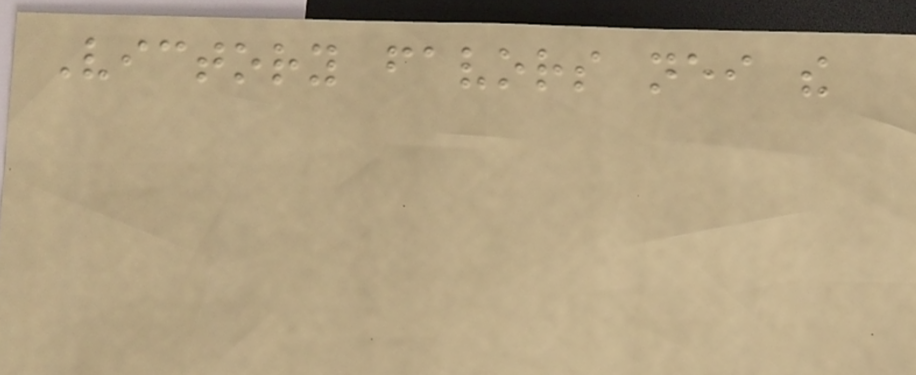Victory favors neither the
